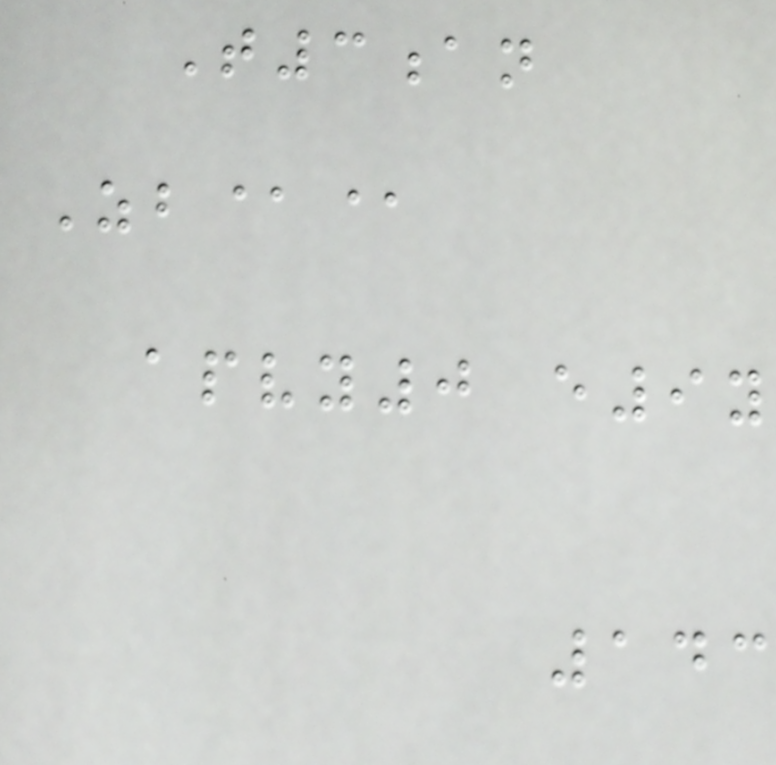T3an
Zb@@
apvy0 e9y
143
